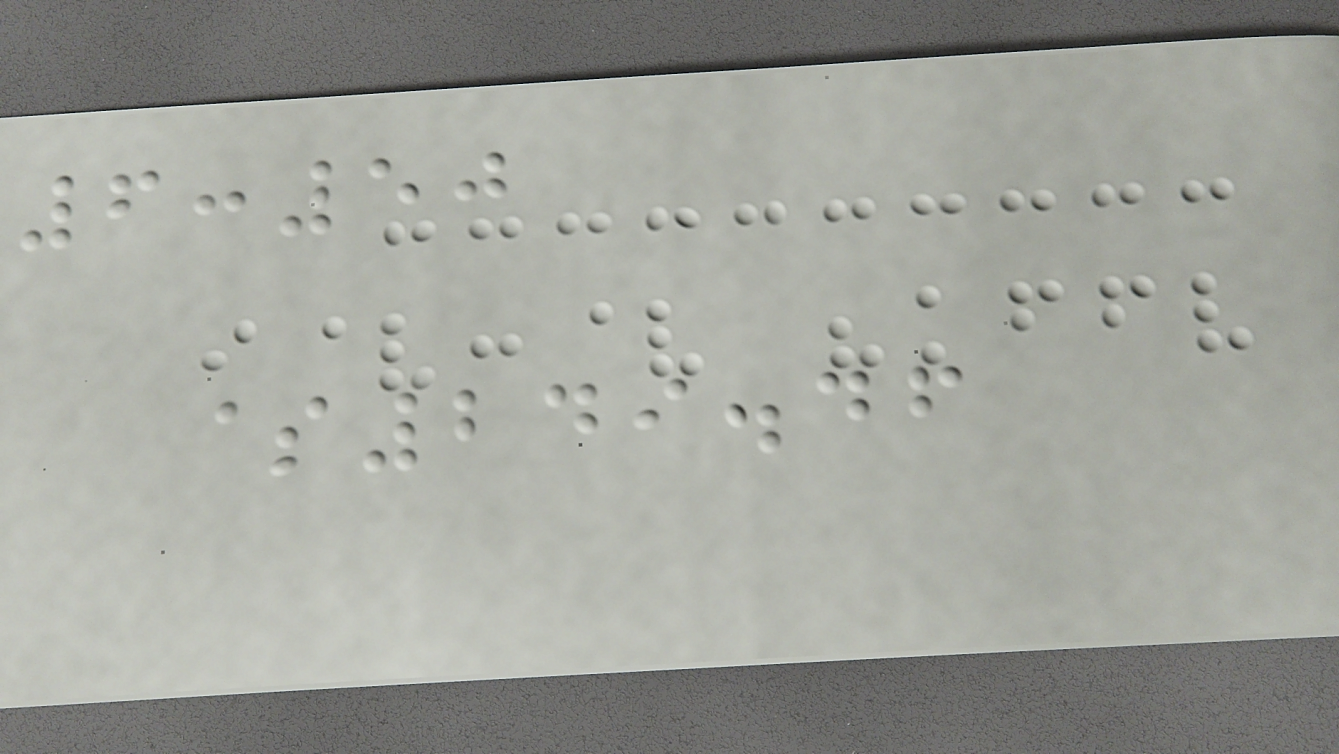6:50
$249.46
